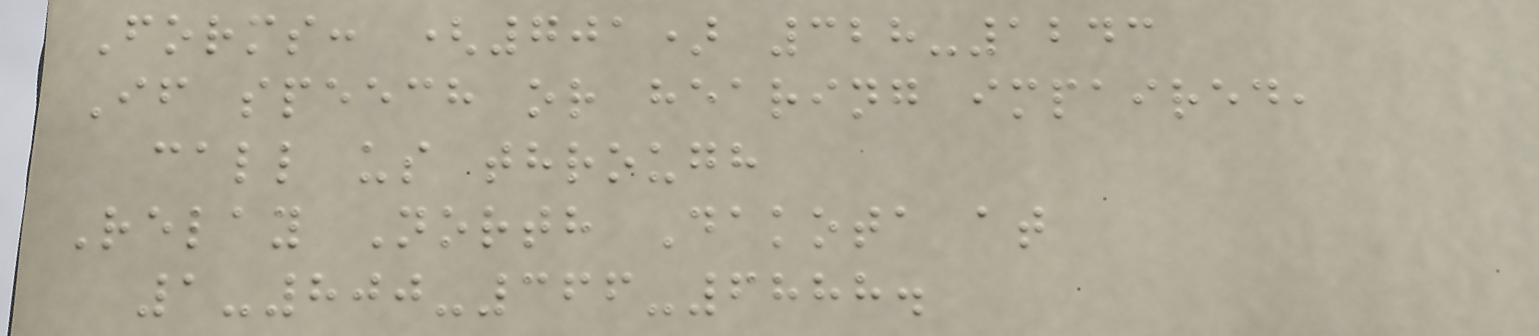Forms: (701) 328-1243
If speech or hearing impaired,
call us through
Relay North Dakota at
1-800-366-6888.
